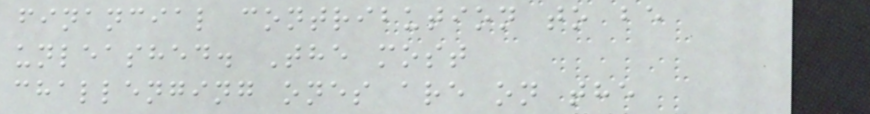financial contribution to be
unleashed. The most
challenging ones are on the
